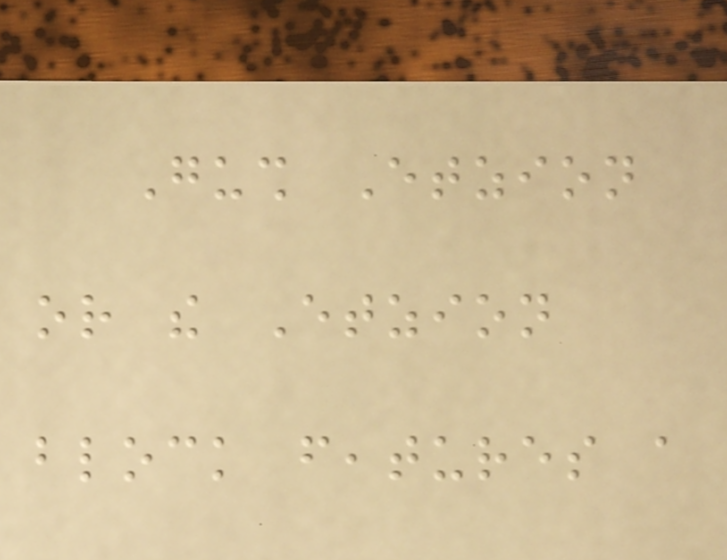Gush Etzion
or the Etzion
block features a
